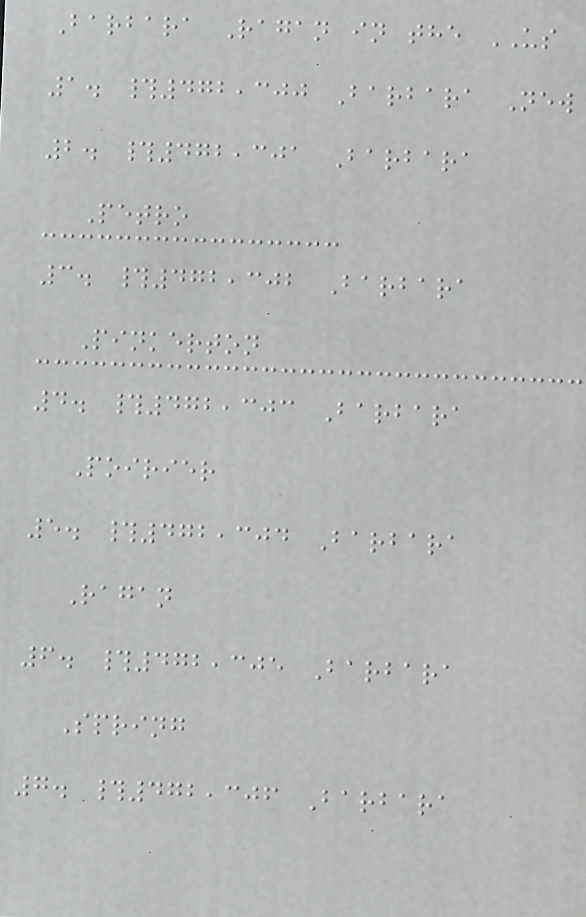Barbara Ragan in the US
1. #472,300 Barbara New
2. #472,301 Barbara
Petro
3. #472,302 Barbara
Pinkerton
4. #472,303 Barbara
Poirier
5. #472,304 Barbara
Ragan
6. #472,305 Barbara
Spring
7. #472,306 Barbara
